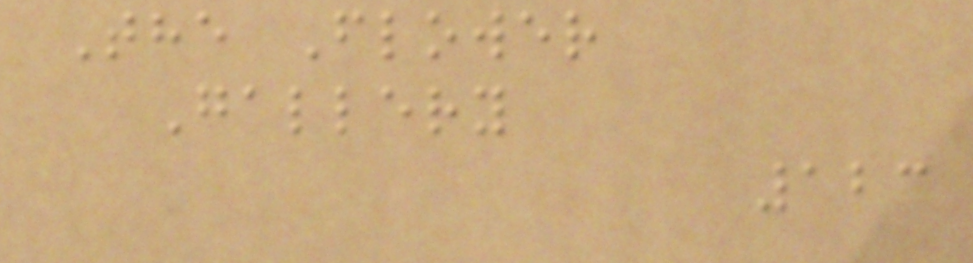The Flower
Gallery
123
